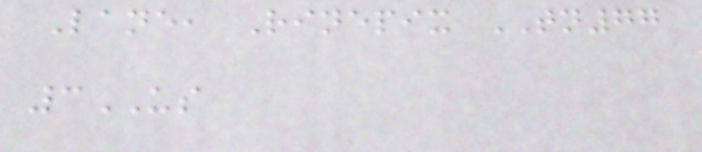Lane, Rinepix TN77
3US
